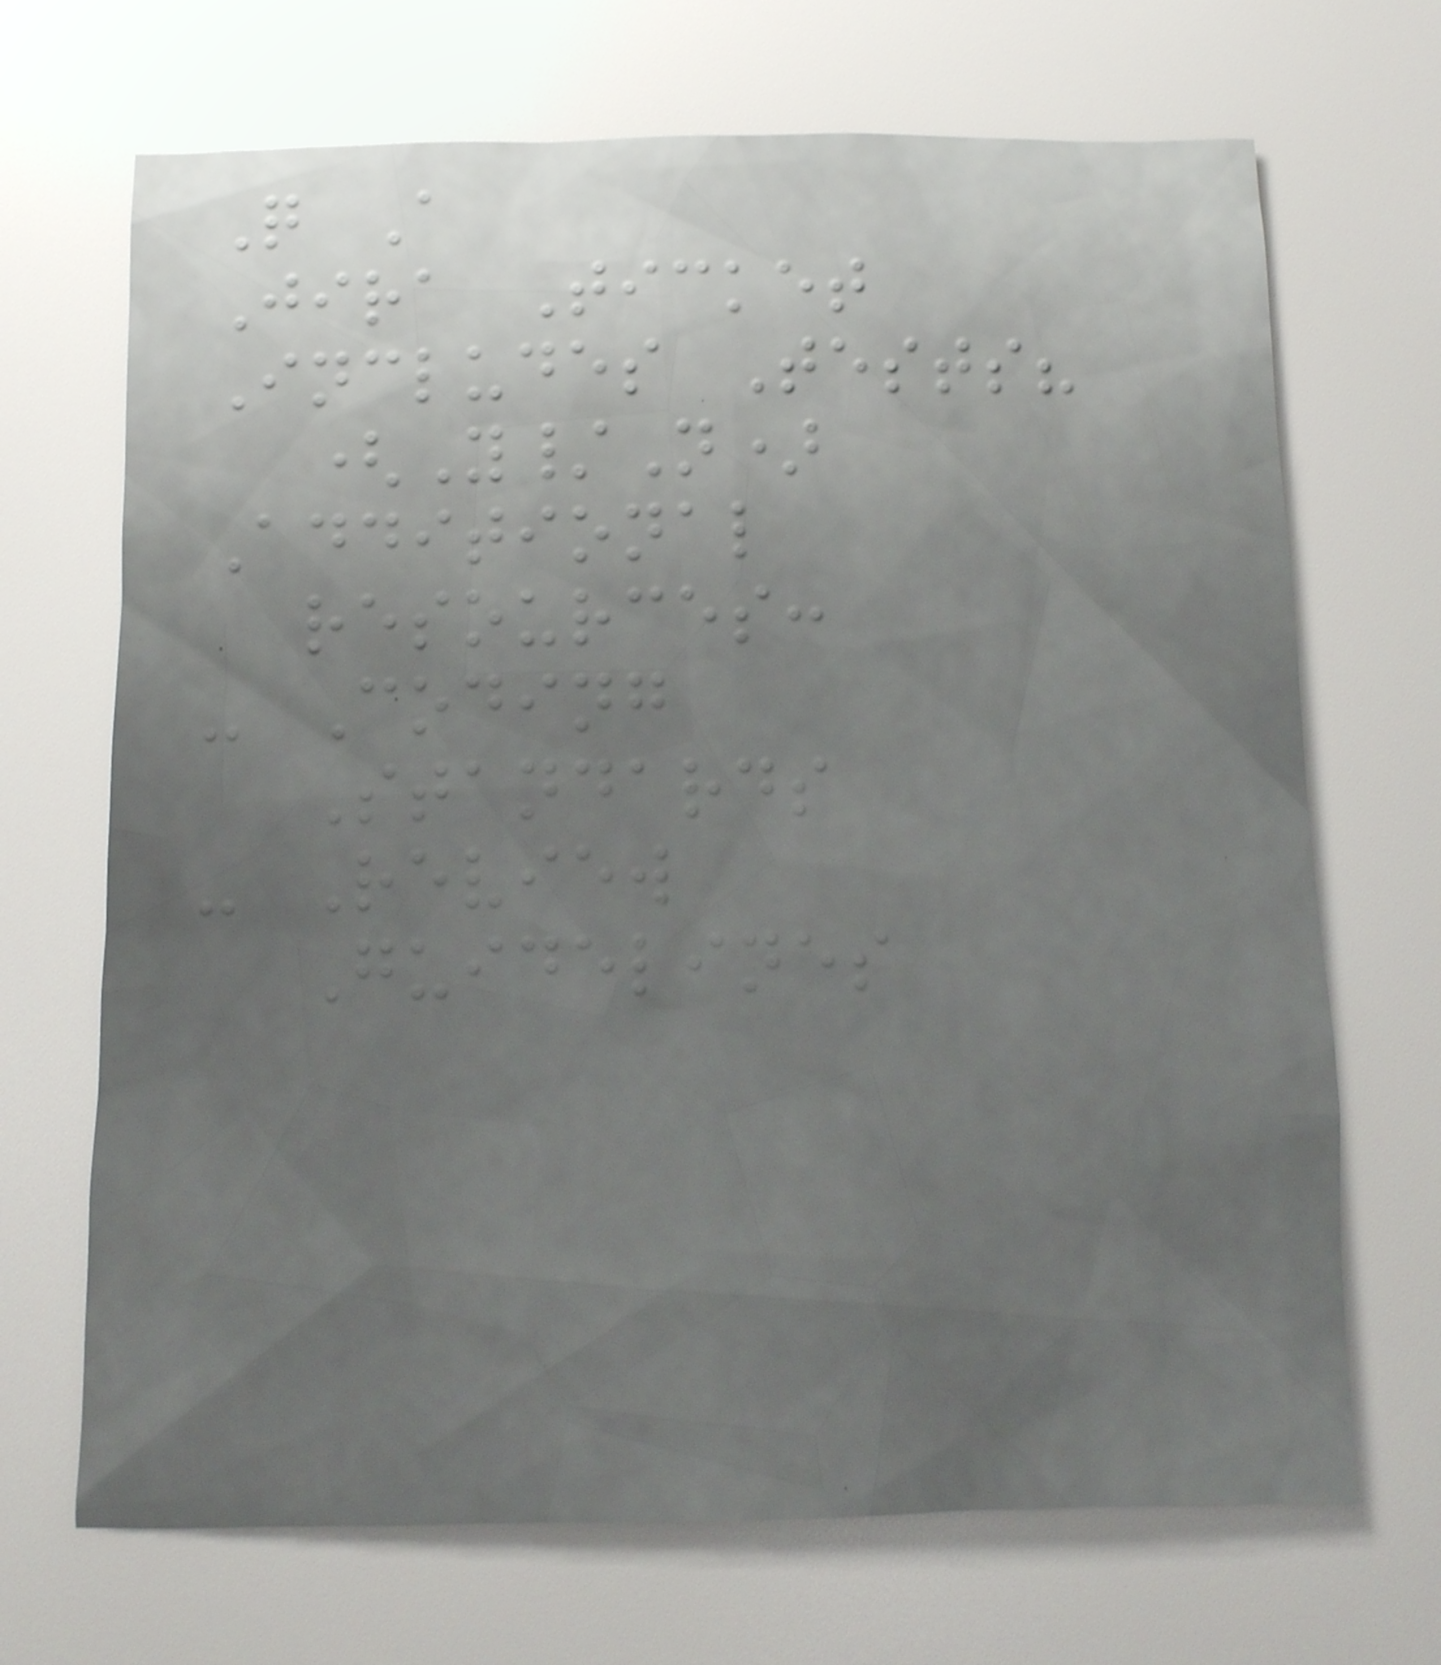Q A
Jira Ticket
Includes Tests?
(Y/N)
Additional
resources:
- Coding
Standards
- Review
Guidelines
